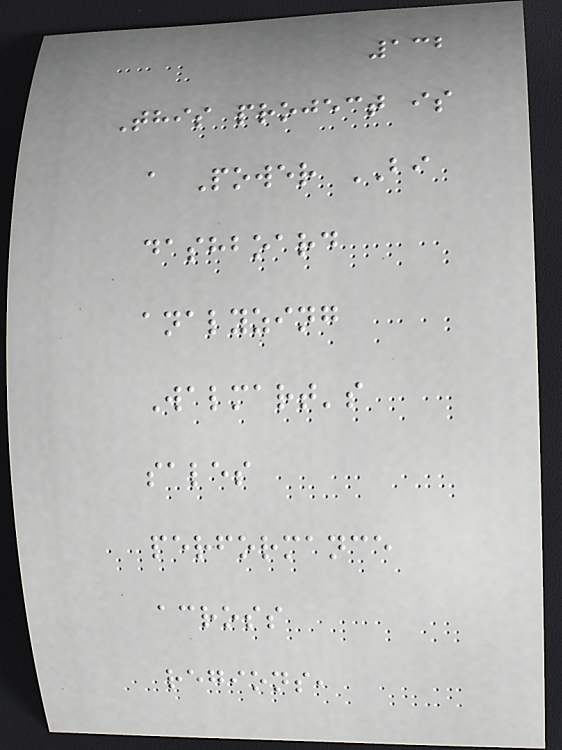132
This project is
a Power BI
dashboard
analyzing
Walmart's
sales
performance
across
regions,
